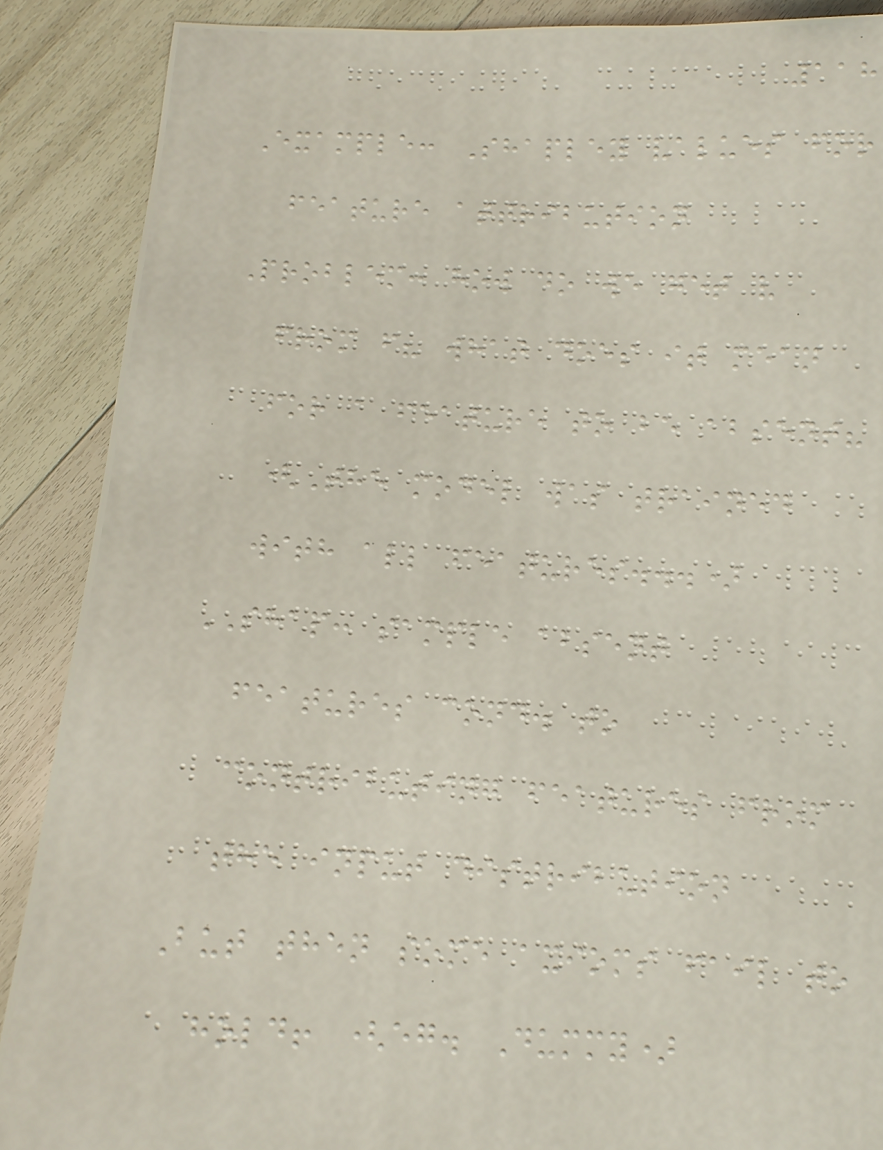118
Example: Shapley values for
feature attribution
Problem: how do we get v
from f? what does it mean
for a feature to be absent?
(The model was trained
with all features...)
SHAP: sample absent
features cond. to
contributing features from
the input distribution
But then some axioms fail to
hold! (eg. Dummy)
